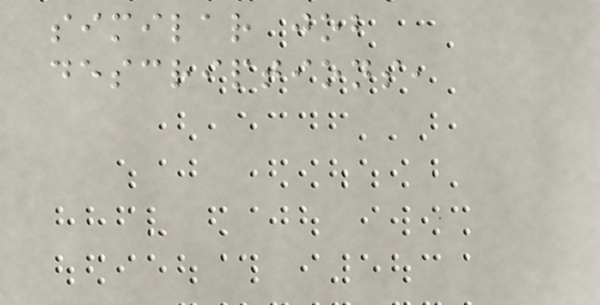similar job
descriptions,
